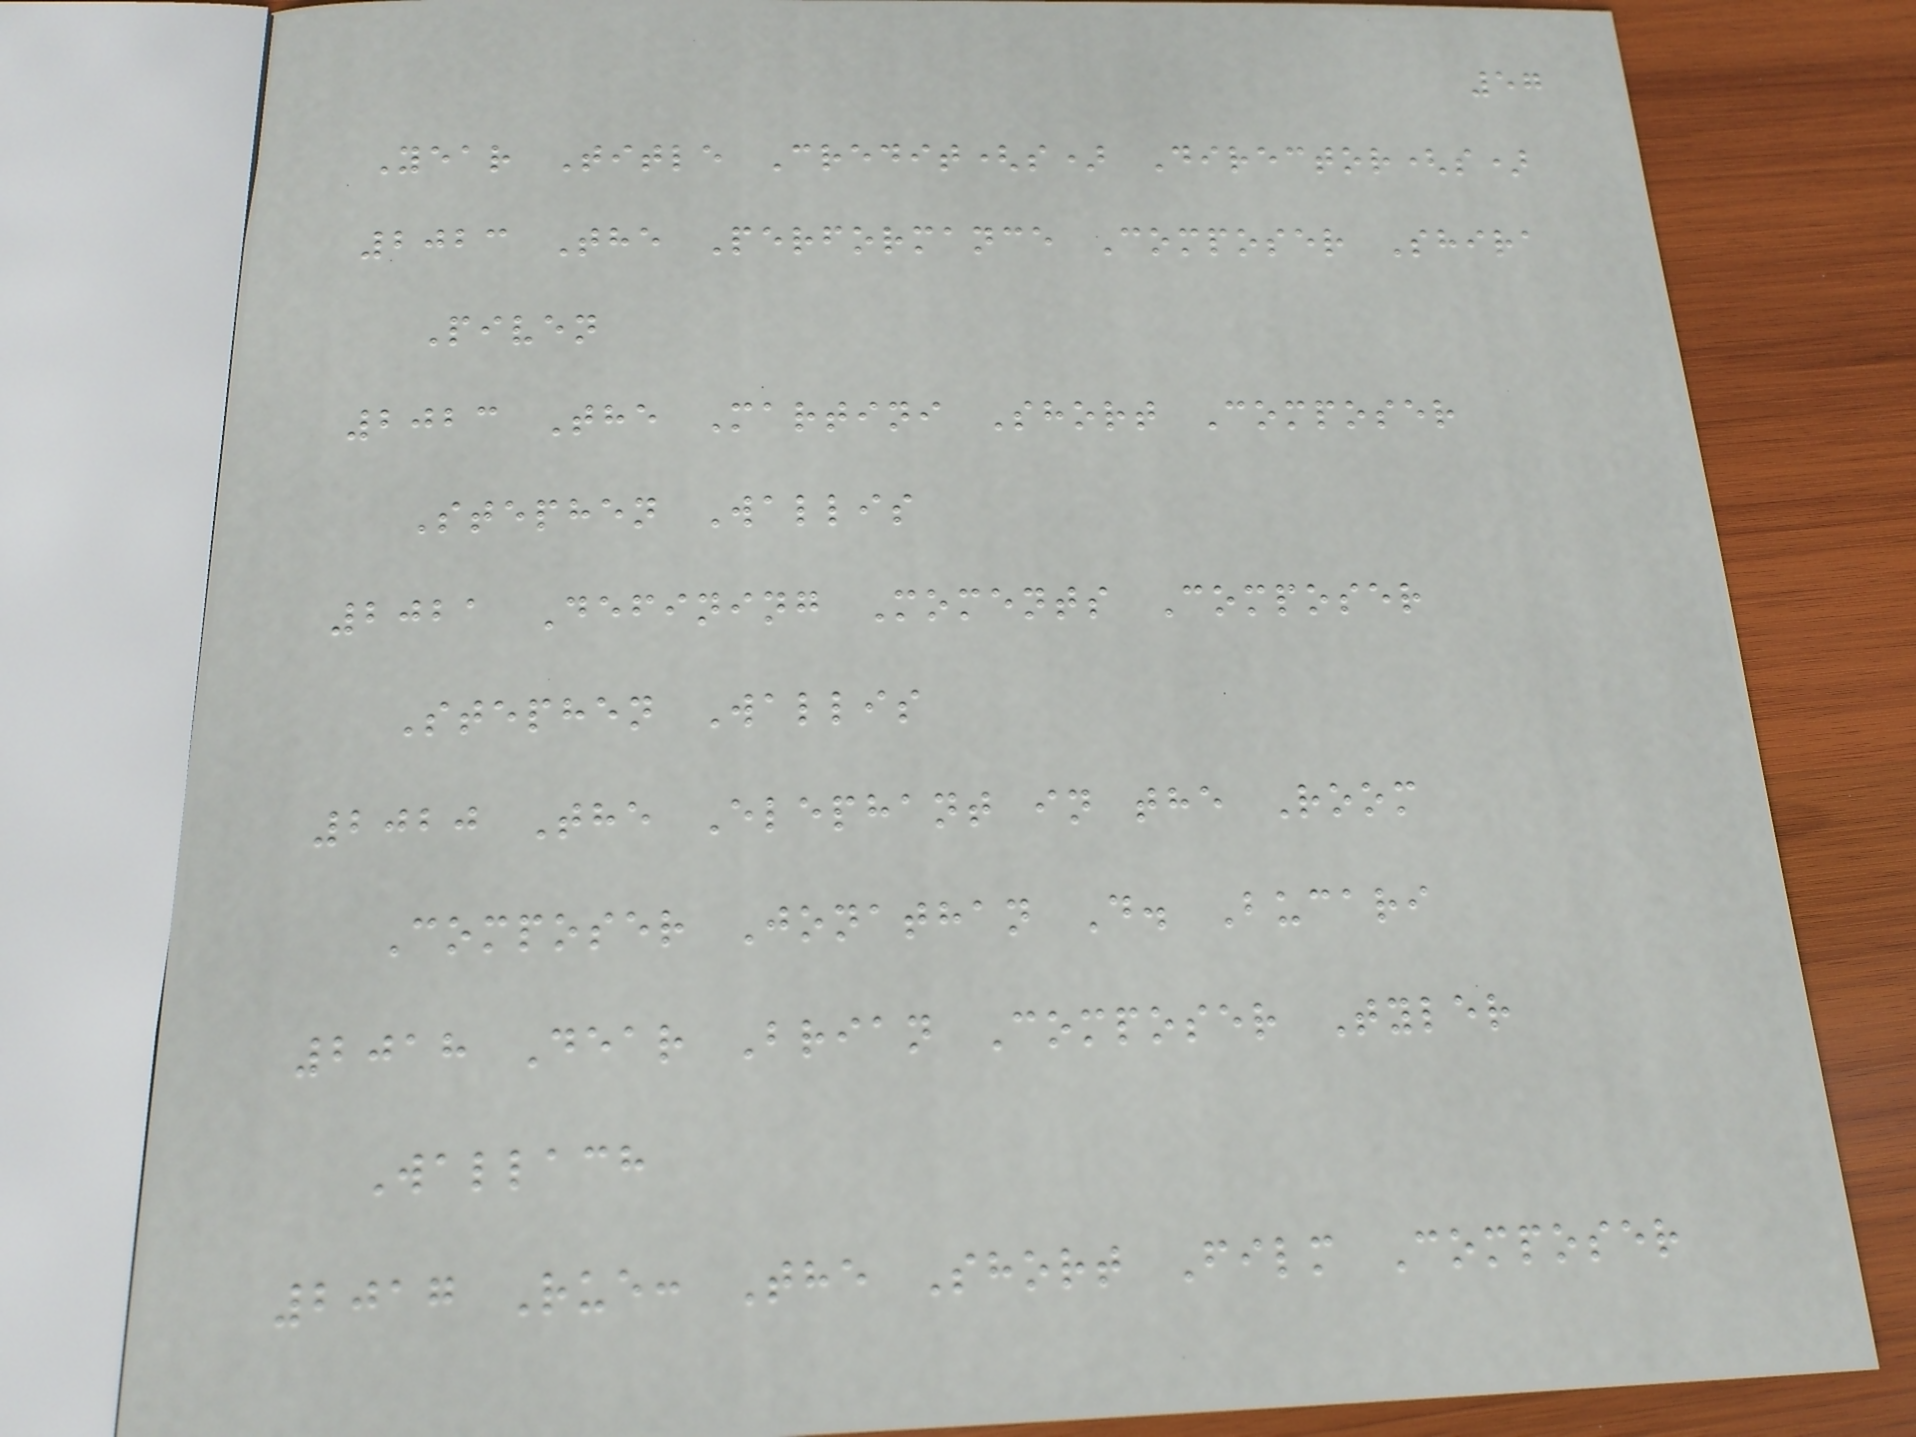57
Year Title Credit(s) Director(s)
2023 The Performance Composer Shira
Piven
2023 The Martini Short Composer
Stephen Wallis
2021 Defining Moments Composer
Stephen Wallis
2020 The Elephant in the Room
Composer Jonathan D. Bucari
2018 Dear Brian Composer Tyler
Wallach
2017 Rue: The Short Film Composer
